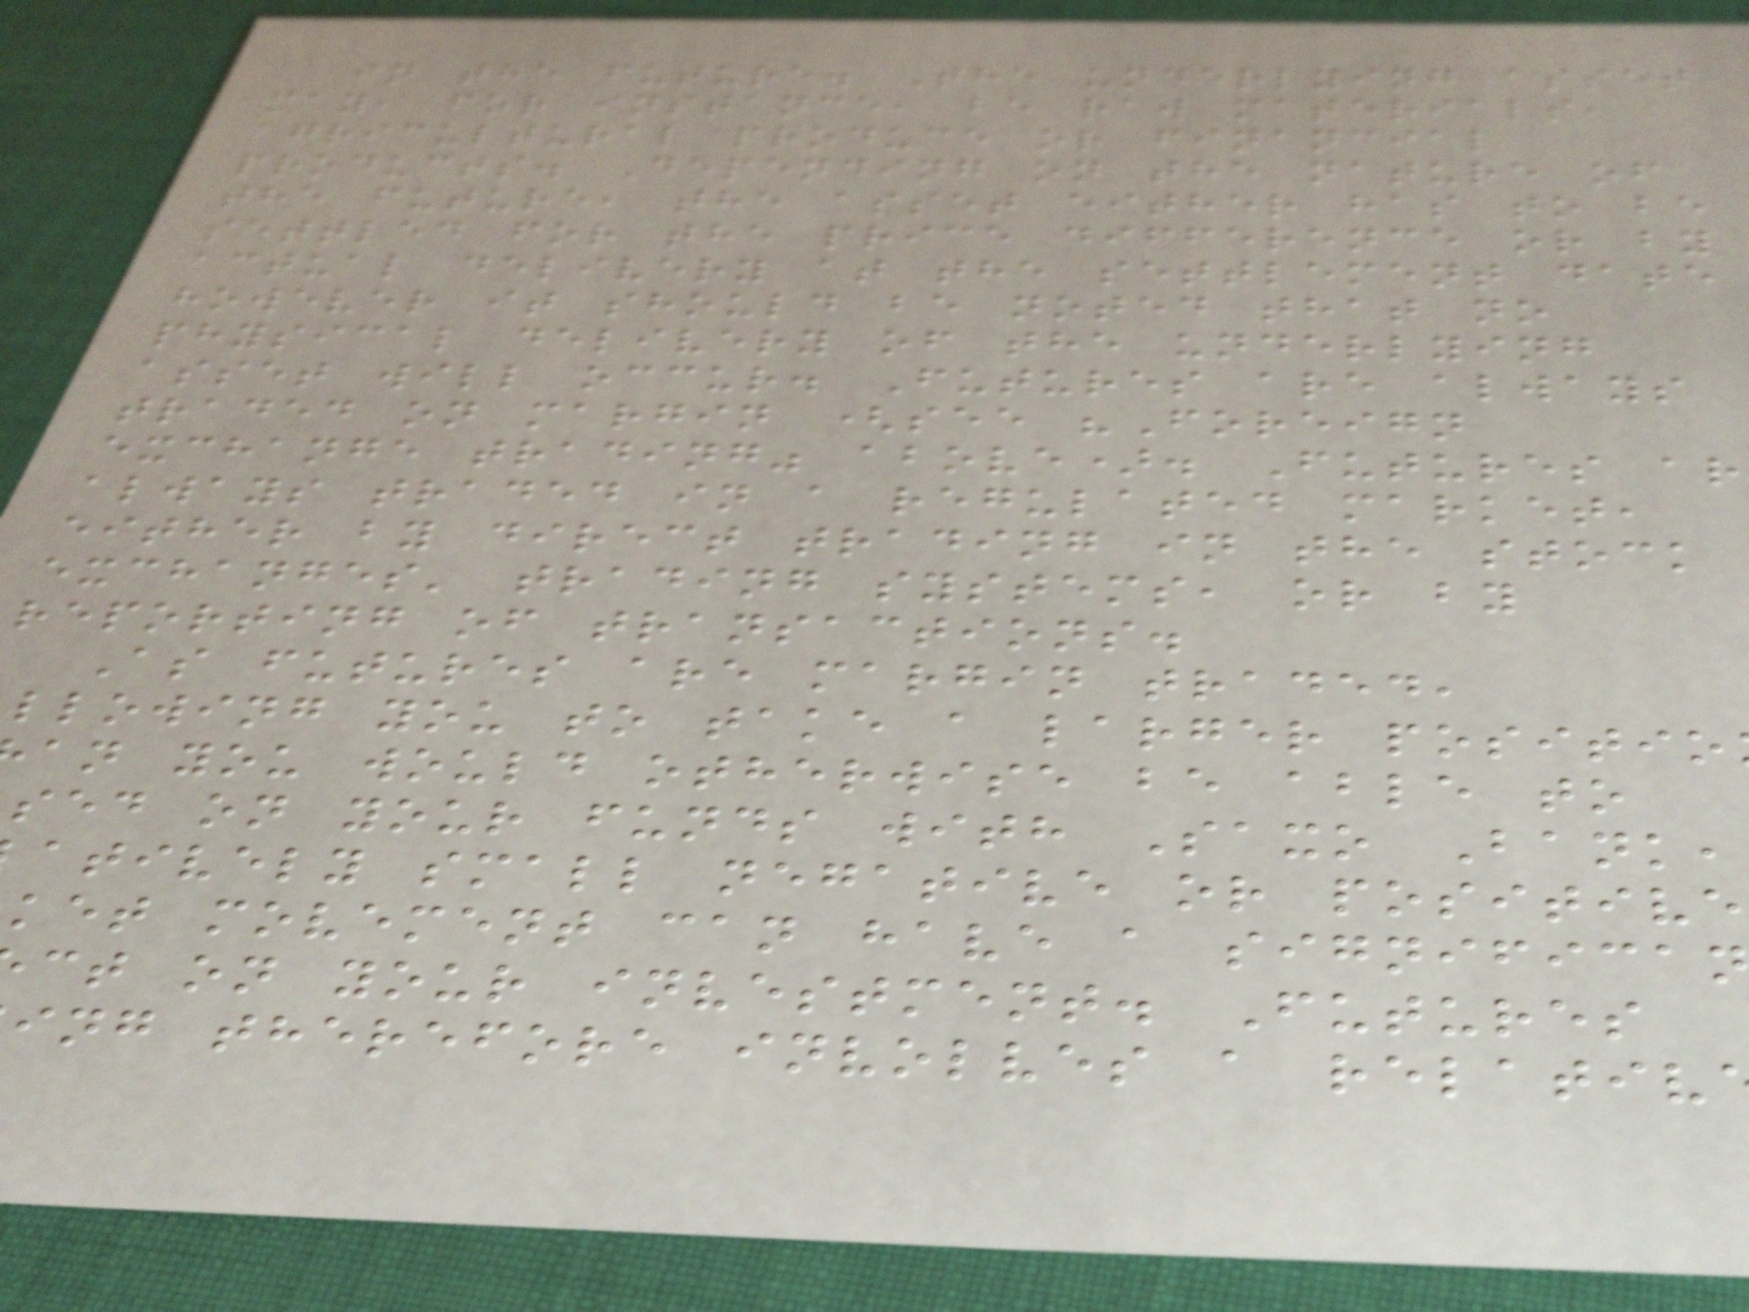in the future. The underlying asset
may, for instance, be raw materials,
agricultural produce or financial
products. Depending on the nature of
the future, the asset either has to be
settled for the price difference or by
actual delivery at the settlement date
however it should be noted that no
physical delivery of the underlying
asset will occur. Futures are always
traded on margin (see "Foreign
exchange trading" above). Futures ar
always traded in a regulated market,
either by direct trading in the stock
exchanges' trading systems, or by
reporting of transactions.
As futures are margin traded,
llowing you to take a larger positio
an you would otherwise be able to
sed on your funds with Saxo Bank,
atively small negative or positive
ket movement can have a significa
ct on your investment. Futures
ing therefore involves a relativ
